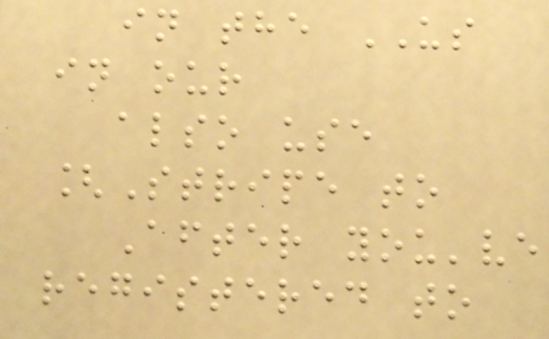in the US
in our
also use
[Stripe to
After you've
registered to
